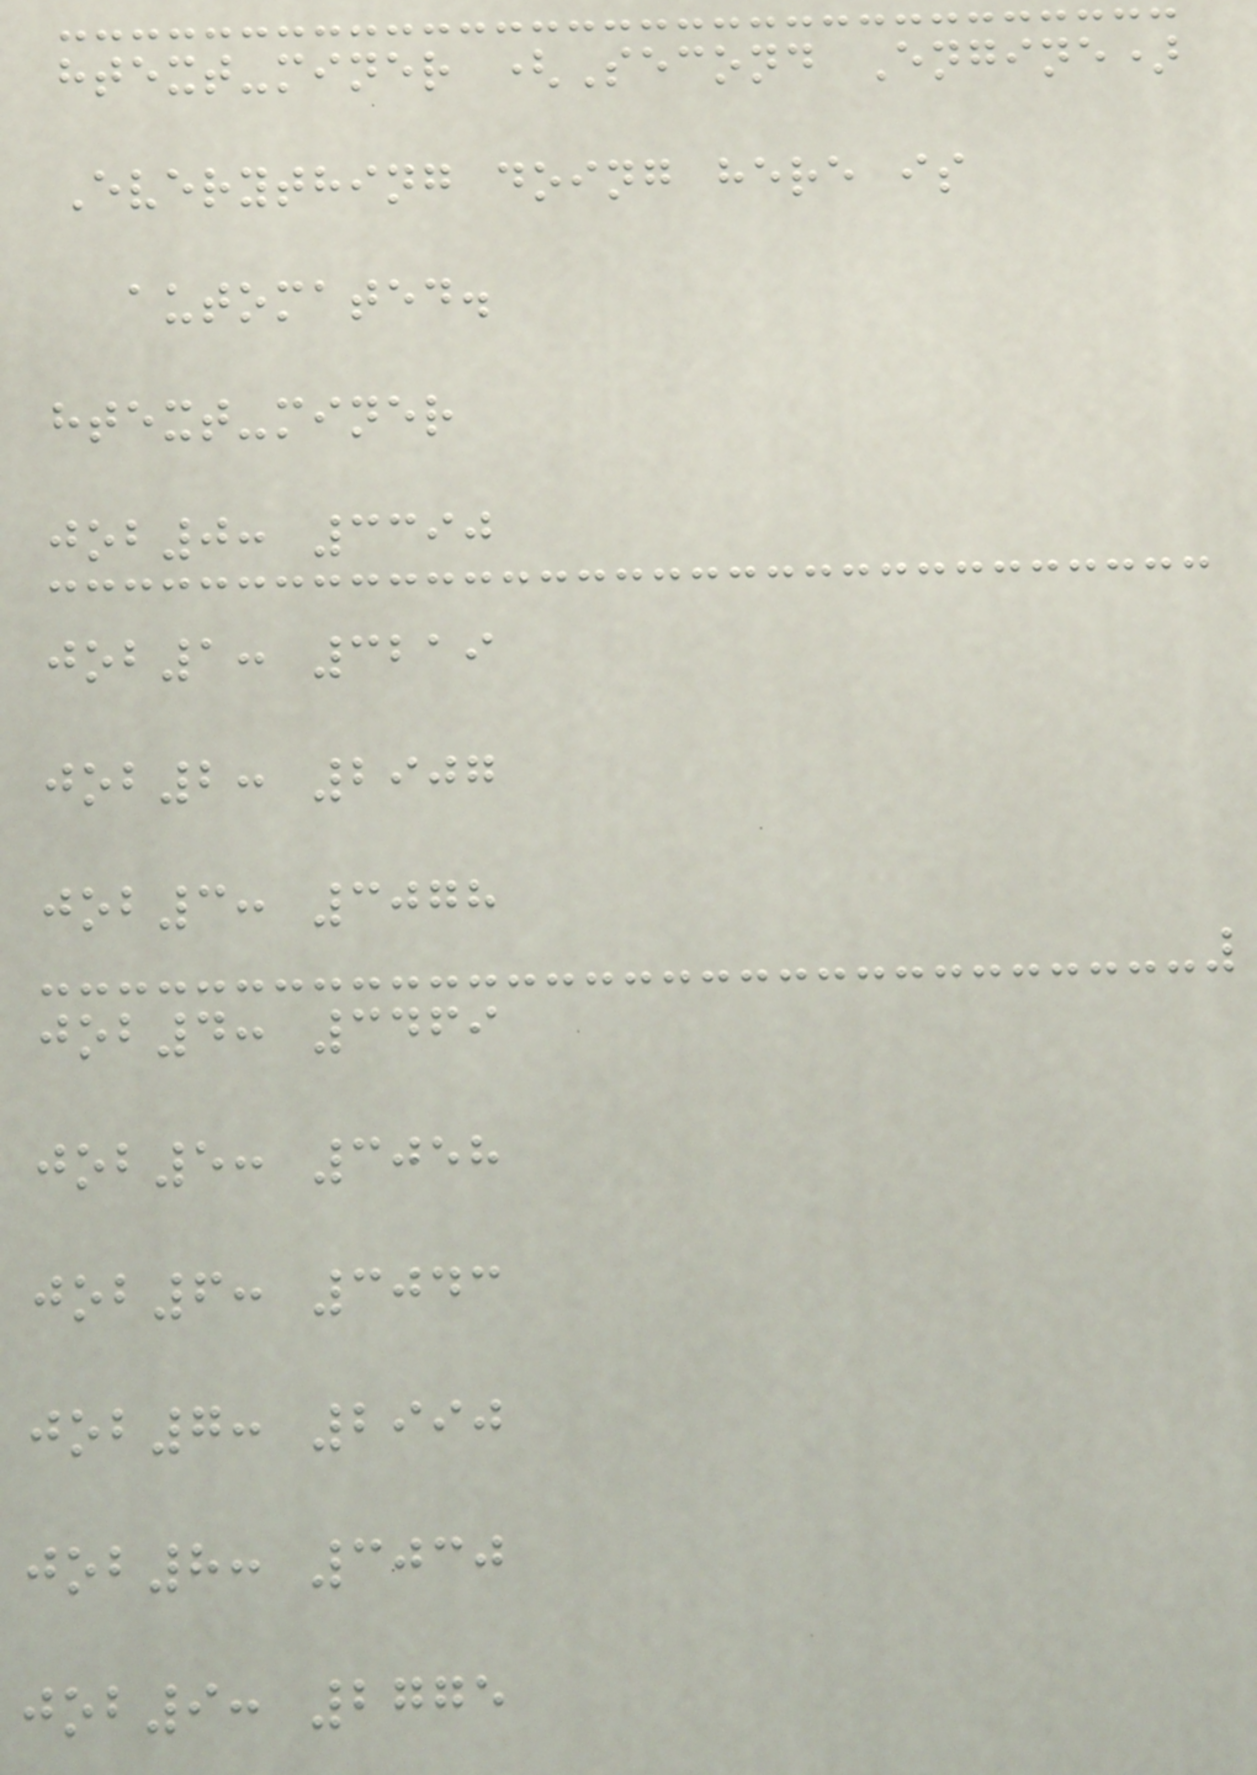htext-miner (Second Engine)
Everything doing here is
automated.
htext-miner
job0: 3390
job1: 3219
job2: 2907
job3: 3078
job4: 3469
job5: 3058
job6: 3043
job7: 2990
job8: 3030
job9: 2775
